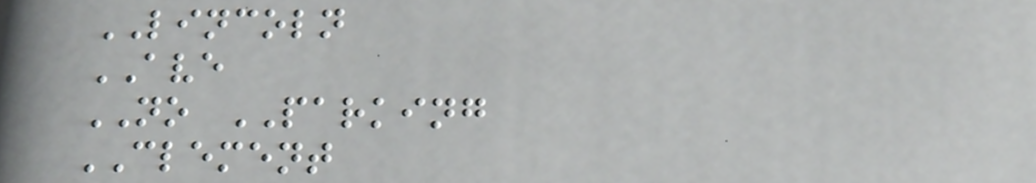LINCOLN
AVE
NO PARKING
CLEMENT
